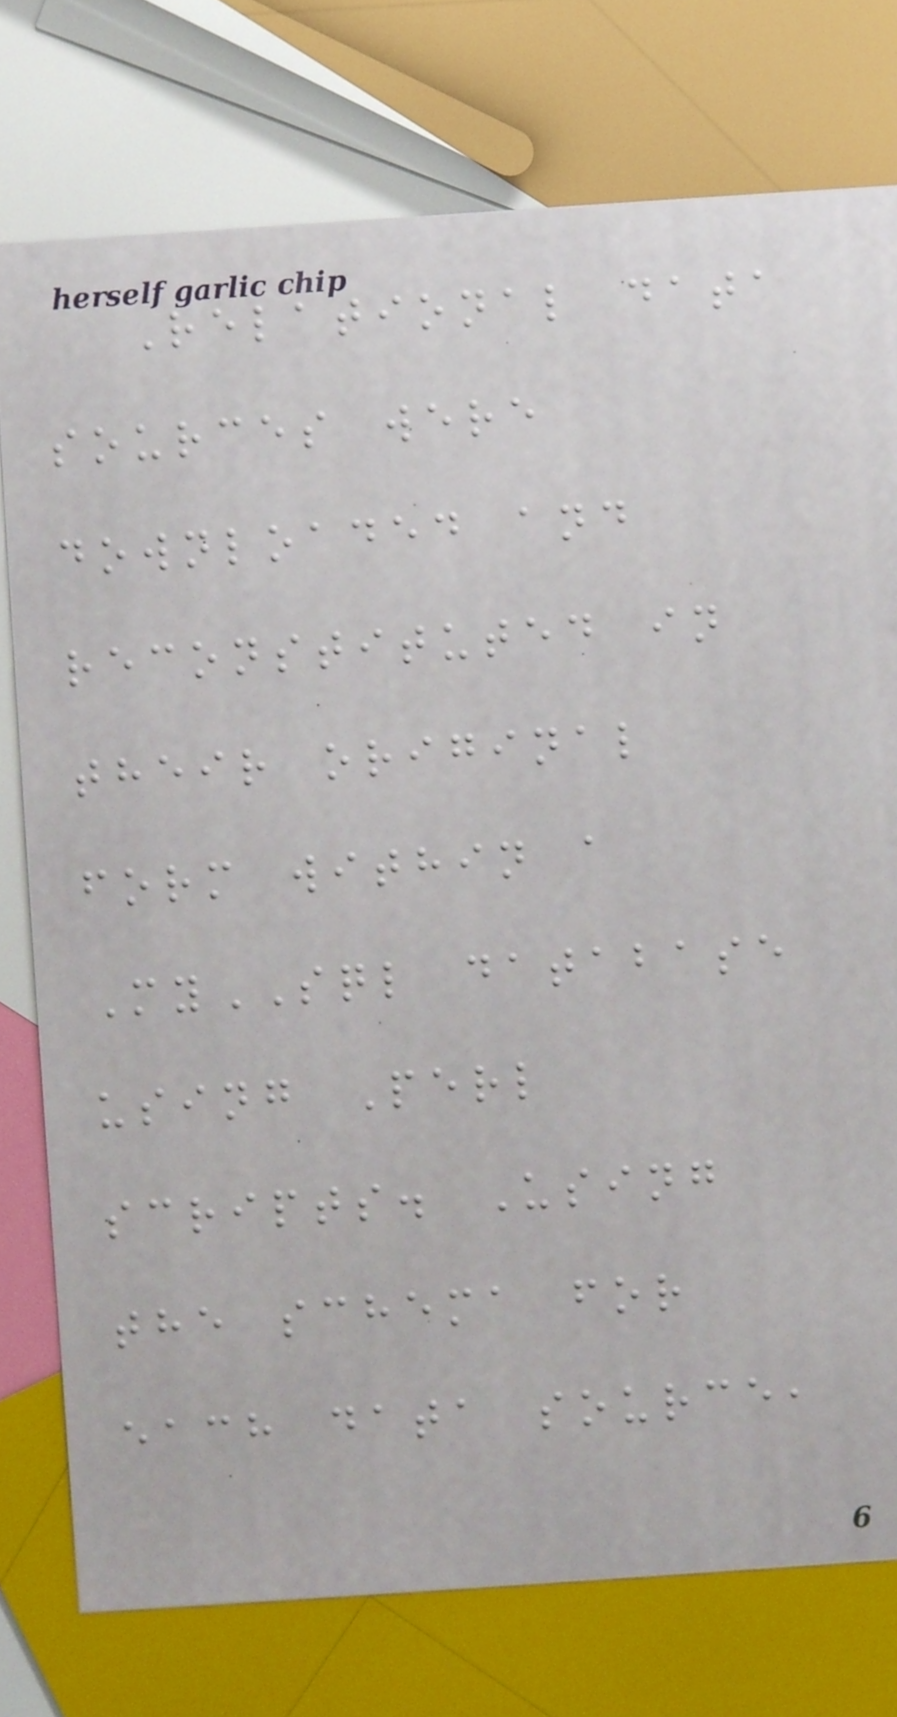Relational data
sources were
downloaded and
reconstituted in
their original
form within a
MySQL database
using Perl
scripts. Using
the schema for
each data source,
